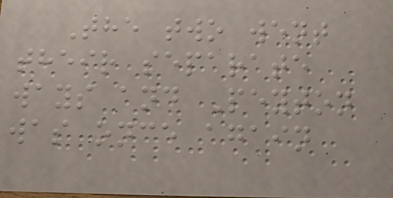The two went
their separate
ways and Peyton
was once again
